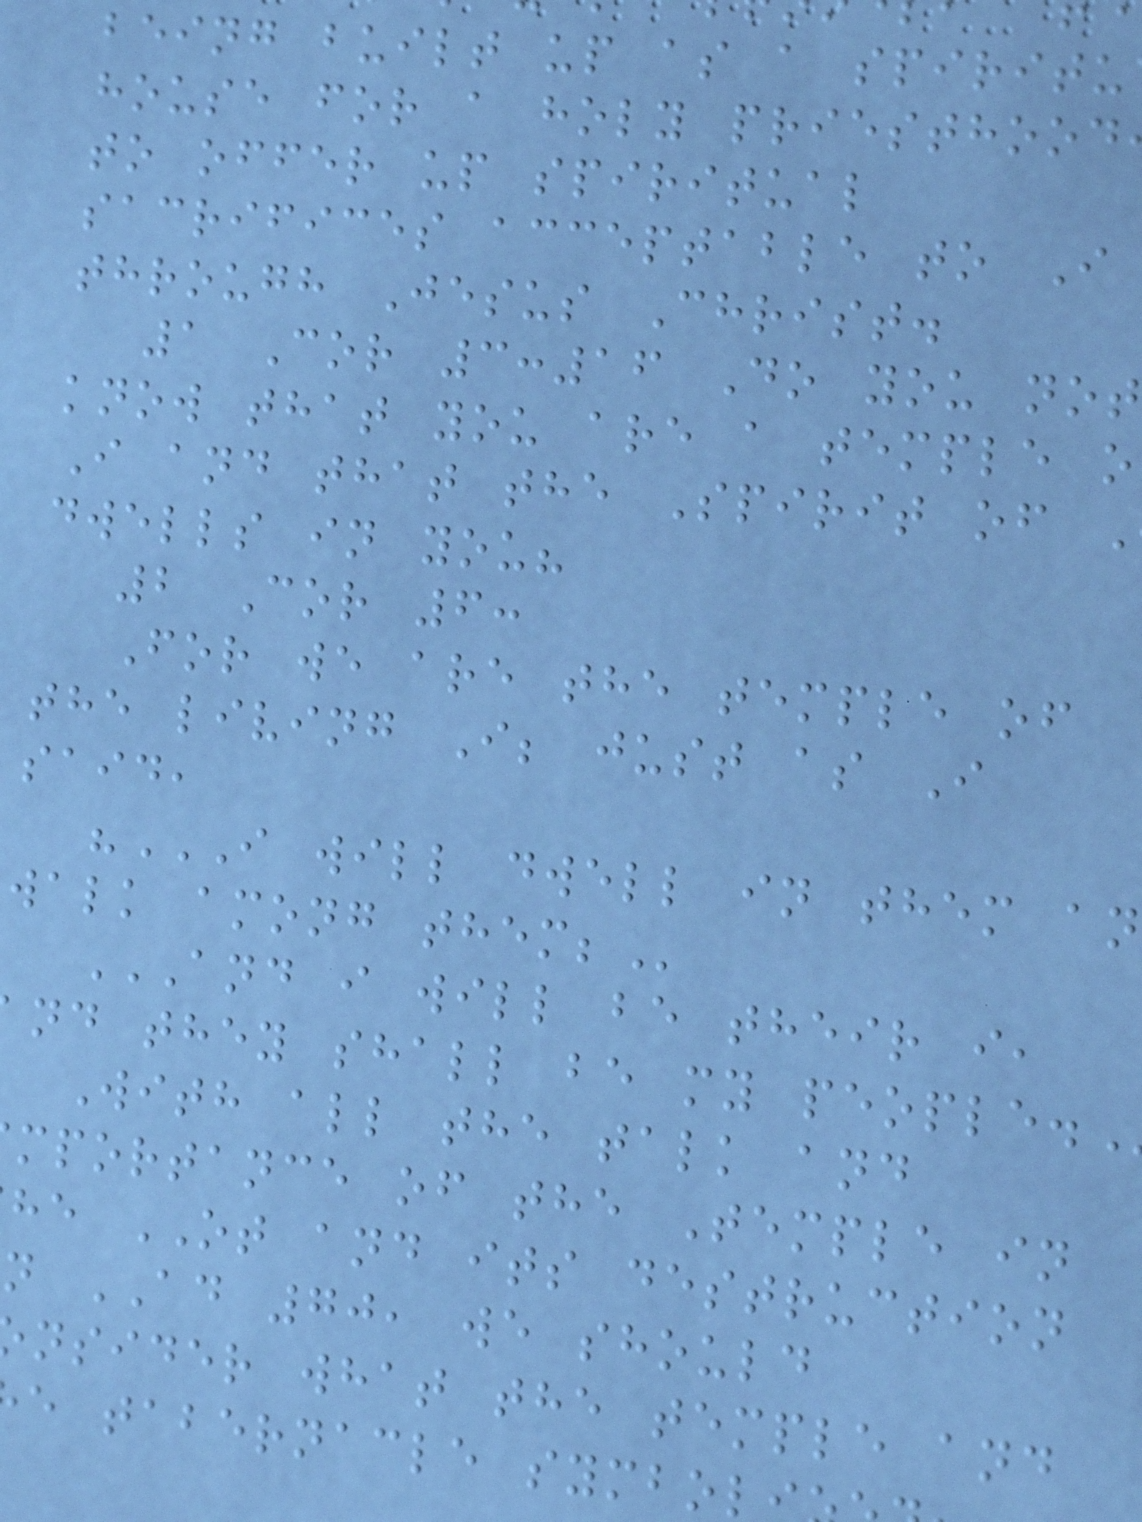being built up as a spiritu
house for a holy priesthood
to offer up spiritual
sacrifices acceptable to I
through Jesus Christ.
1 Cor 3:16 Do you not
know that you are a temple o
I and that the Spirit of
dwells in you?
2 Cor 6:
For we are the temple of
the living I; just as I
said,
walk among
AND I WILL BE THEIR I,
nd they shall be my
With all the talk and
mportance of the Temple in
he OT and its destruction
n AD 70, we should
nsider what the temple and
e tabernacle symbol
